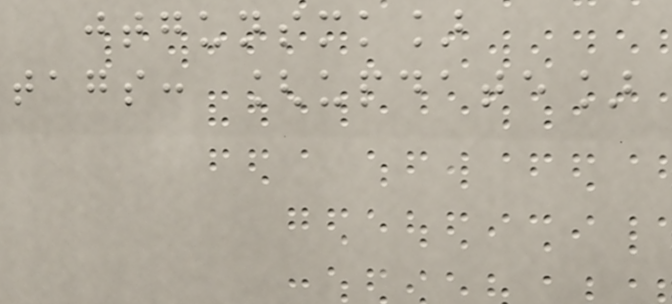jtgunsmk]
tags: [update]
